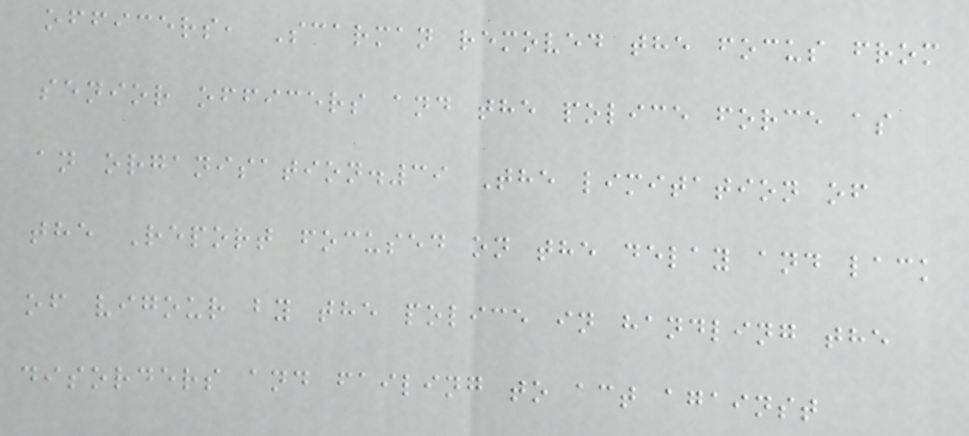officers, Scarman removed the focus from
senior officers and the police force as
an organisation.39 The limitation of
the Report focused on the delay and lack
of vigour by the police in handling the
disorders and failing to act against
